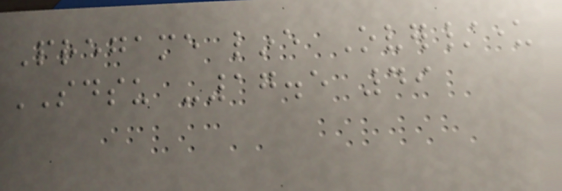Pregame line Over/under
SDSU -17.5 49
